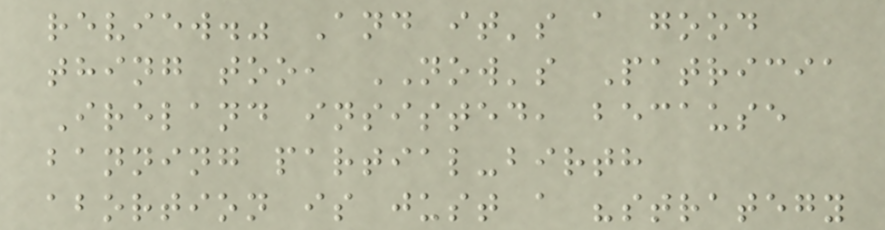review." And it's a good
thing too, NOW's Patricia
Ireland insisted, because
banning partial-birth
abortion is just a "strategy
